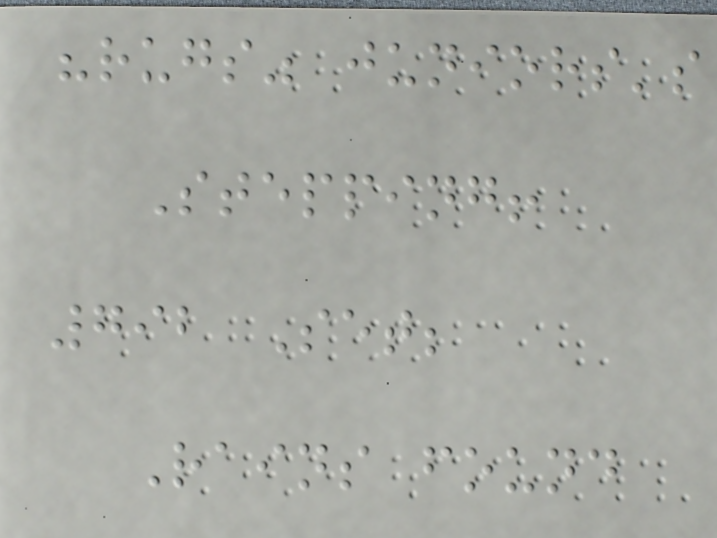"rugs" juniors's
Stepping!
792 Set;
Rains found
